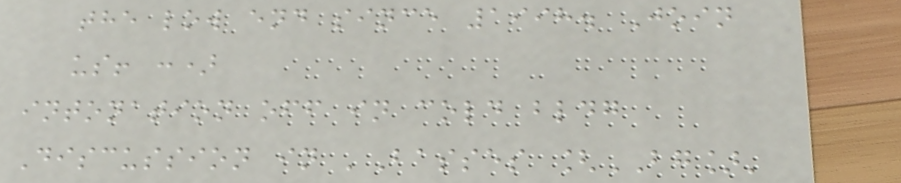the low end since 1998. Join
us! :)
intonation off in cold bldg
Discussion in 'Basses [BG]'
